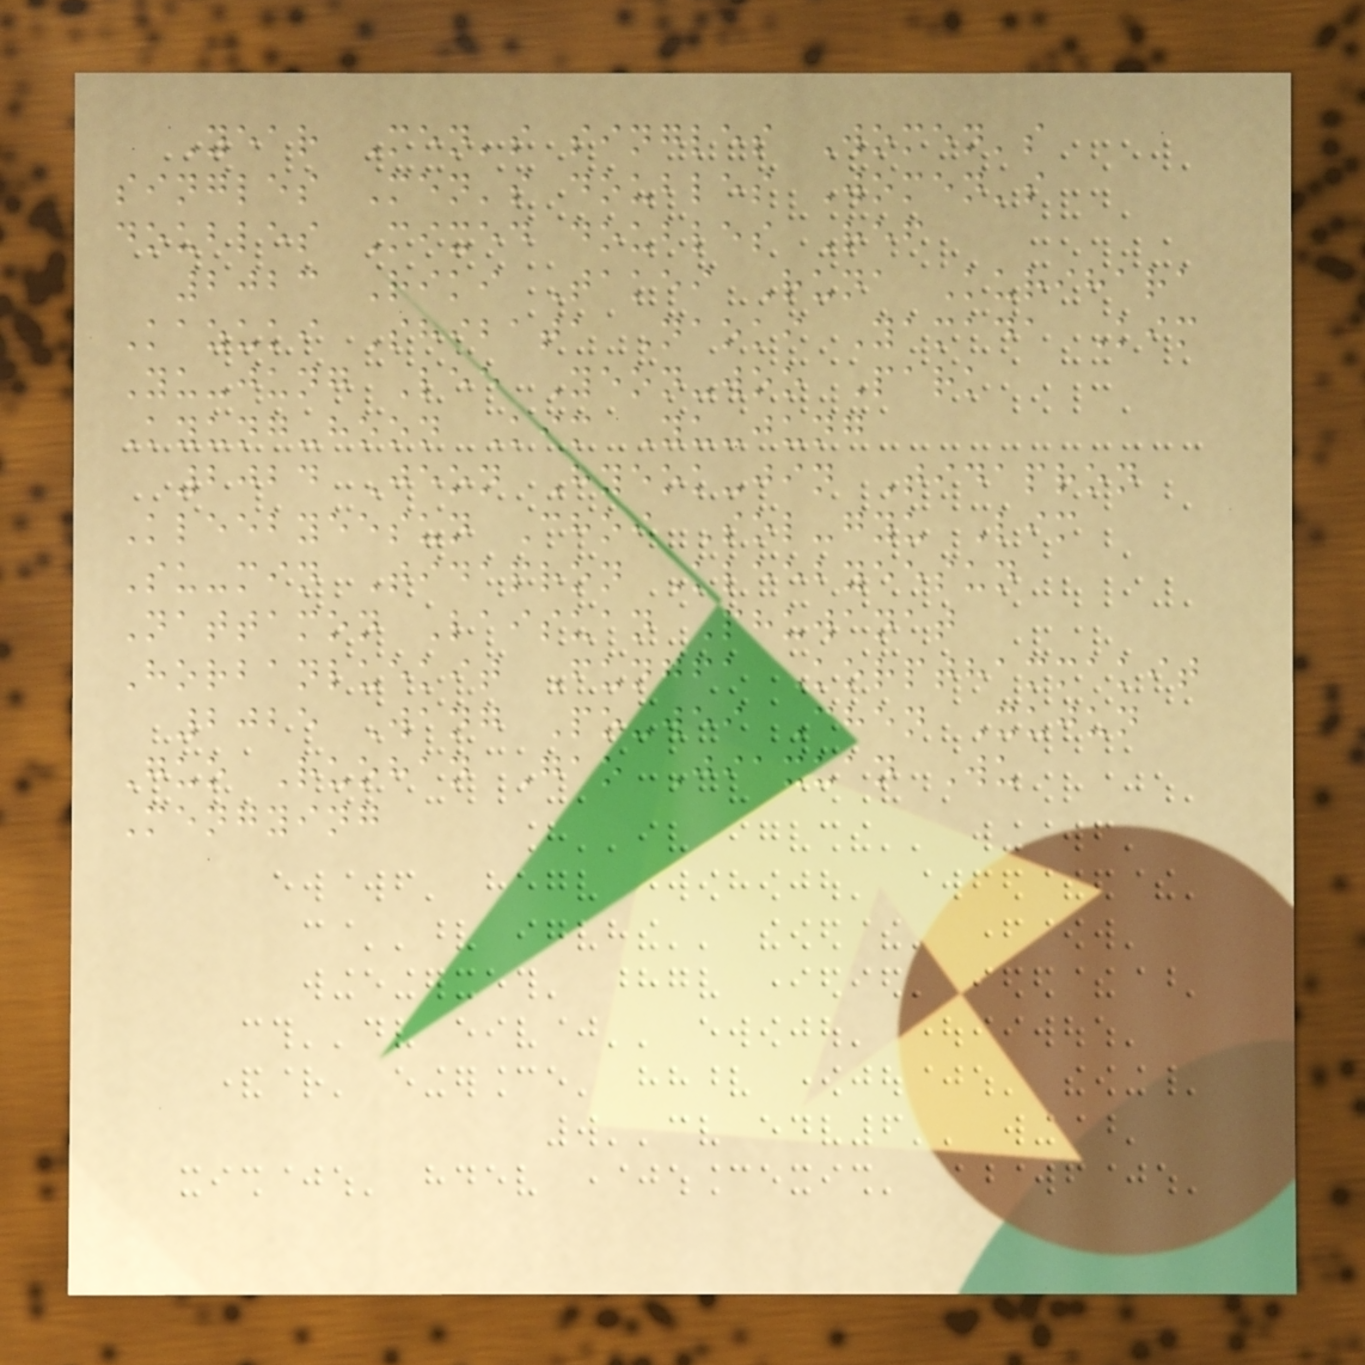Year Men's singles Women's
singles Men's doubles Women's
doubles Mixed doubles Ref
2023 Riki Takei Runa Kurihara
Kazuki Shibata Naoki Yamada Kim
Yu-jung Lee Yeon-woo Park
Kyung-hoon Kim Yu-jung
2024 Jeon Hyeok-jin Tidapron
Kleebyeesun Choi Sol-gyu Lim
Su-min Tidapron Kleebyeesun
Nattamon Laisuan Phuwanat
Horbanluekit Fungfa Korpthammakit
2025 Wang Po-wei Chen Xujun
Guo Ruohan Gao Jiaxuan Wu
Mengying
